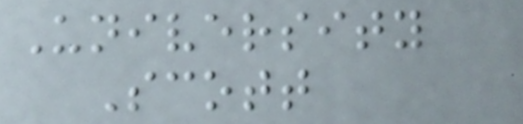University
Scott
